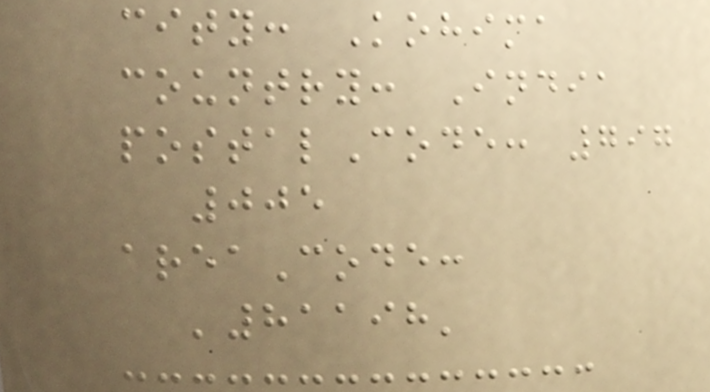city: Kohima
country: India
postalCode: 797
005
areaCode:
'81198'
